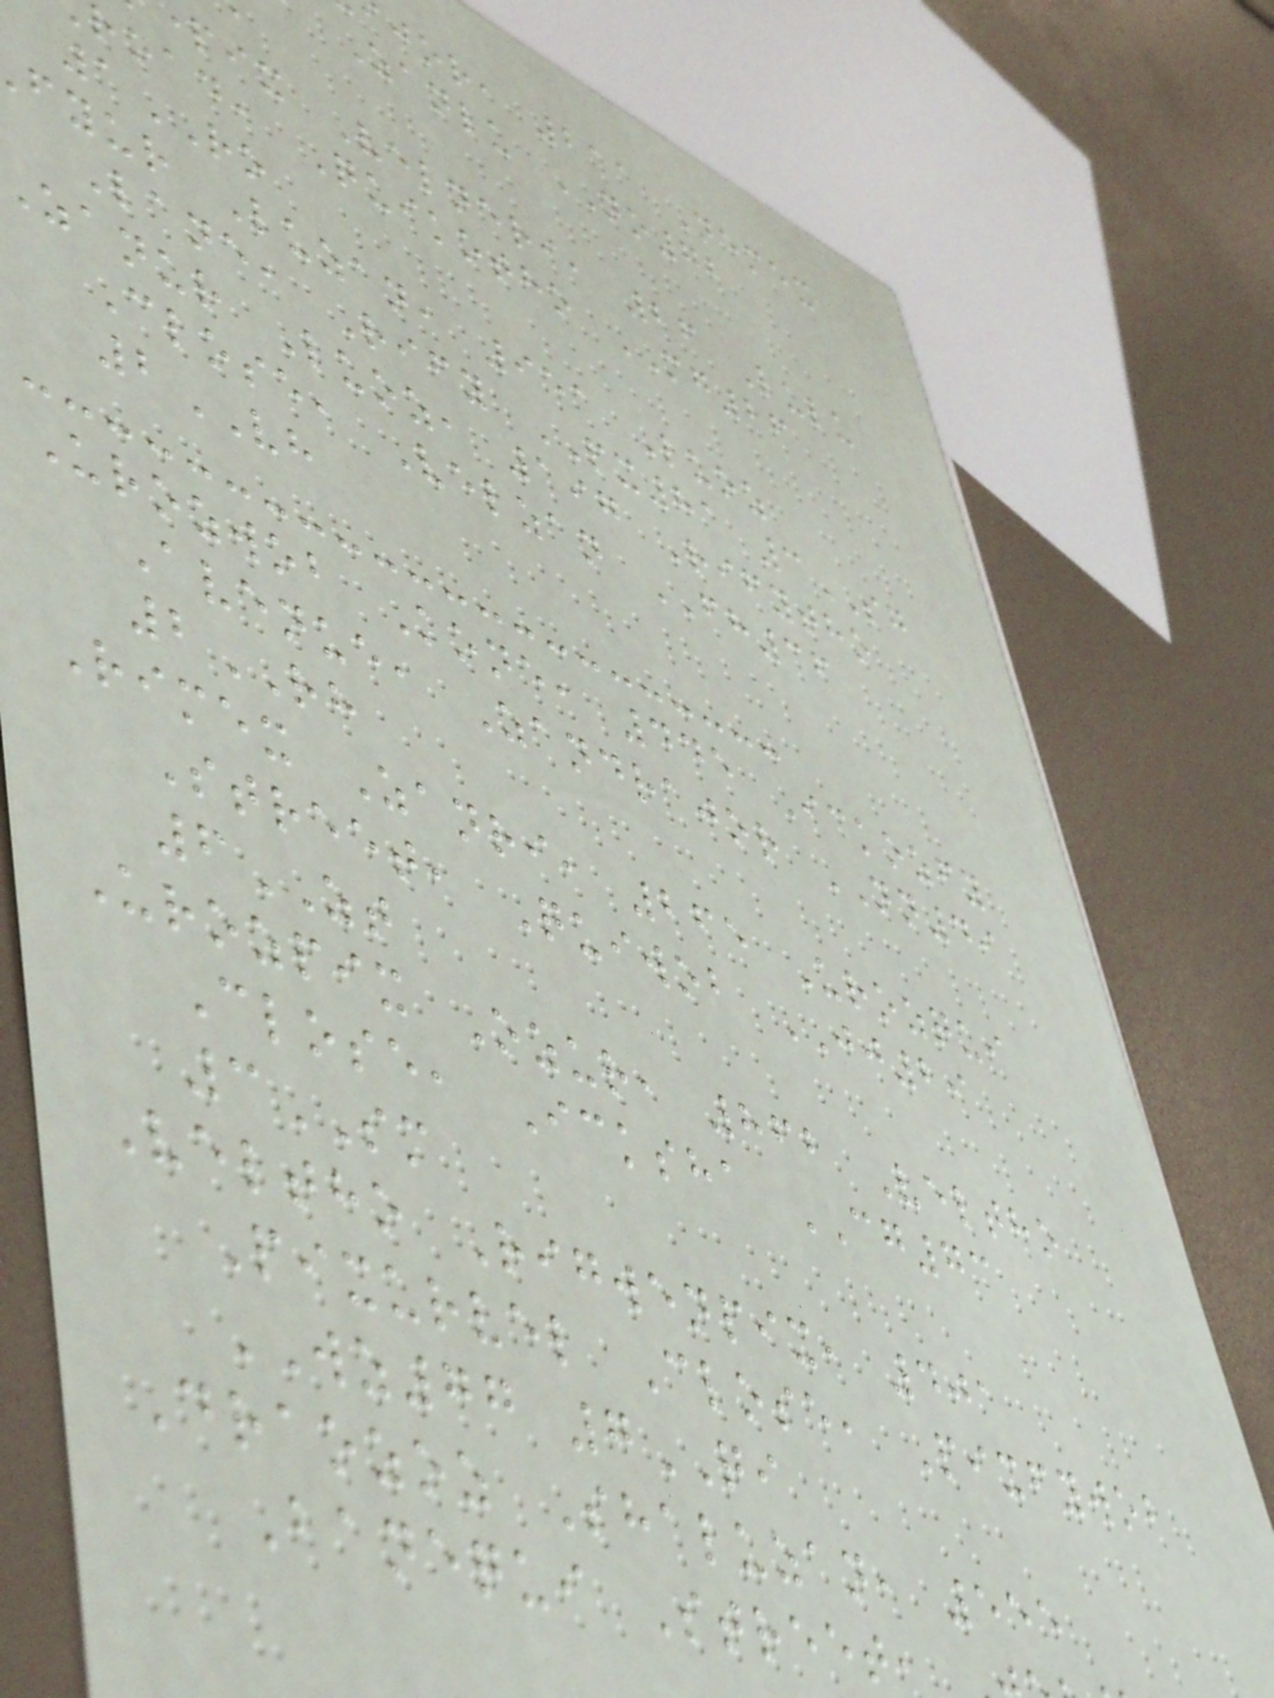jor, 211 Nemex
Zanlu NO72
pix Velneri, 26 Lulu
road, Quikotho MG26
1RO
fyur Luzan, 951 Luoz
Lane, Rify PX81 3SG
zanur Luoz, 197 Rifytho
Close, Velzan FH36
2VH
Urozwob Kone, 445 Ickozfy
Avenue, Zandrajor NN49
2RH
Rimex Zanri, 265 Urozqui
Street, Quiwob JJ29
6ZT
Urozpix Ozur, 862 Veltho
Close, Icksha CG73
3SM
Veltho Rigwenpix, 401
Pixurvel Close, Pixfywob
WZ77 7QI
Draozoz Shaluzan, 555
Banequi Street,
